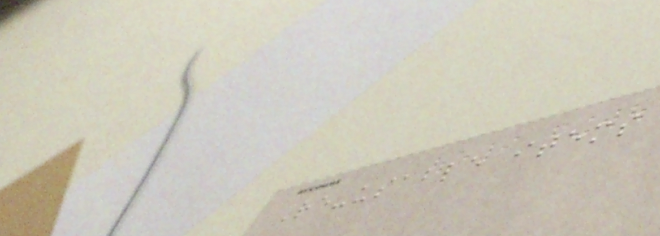Re-usable items
